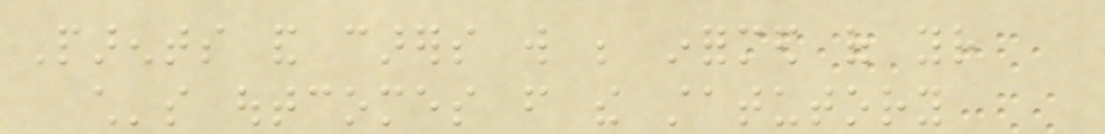Parents and carers will be informed of your
child's outcomes from the statutory
